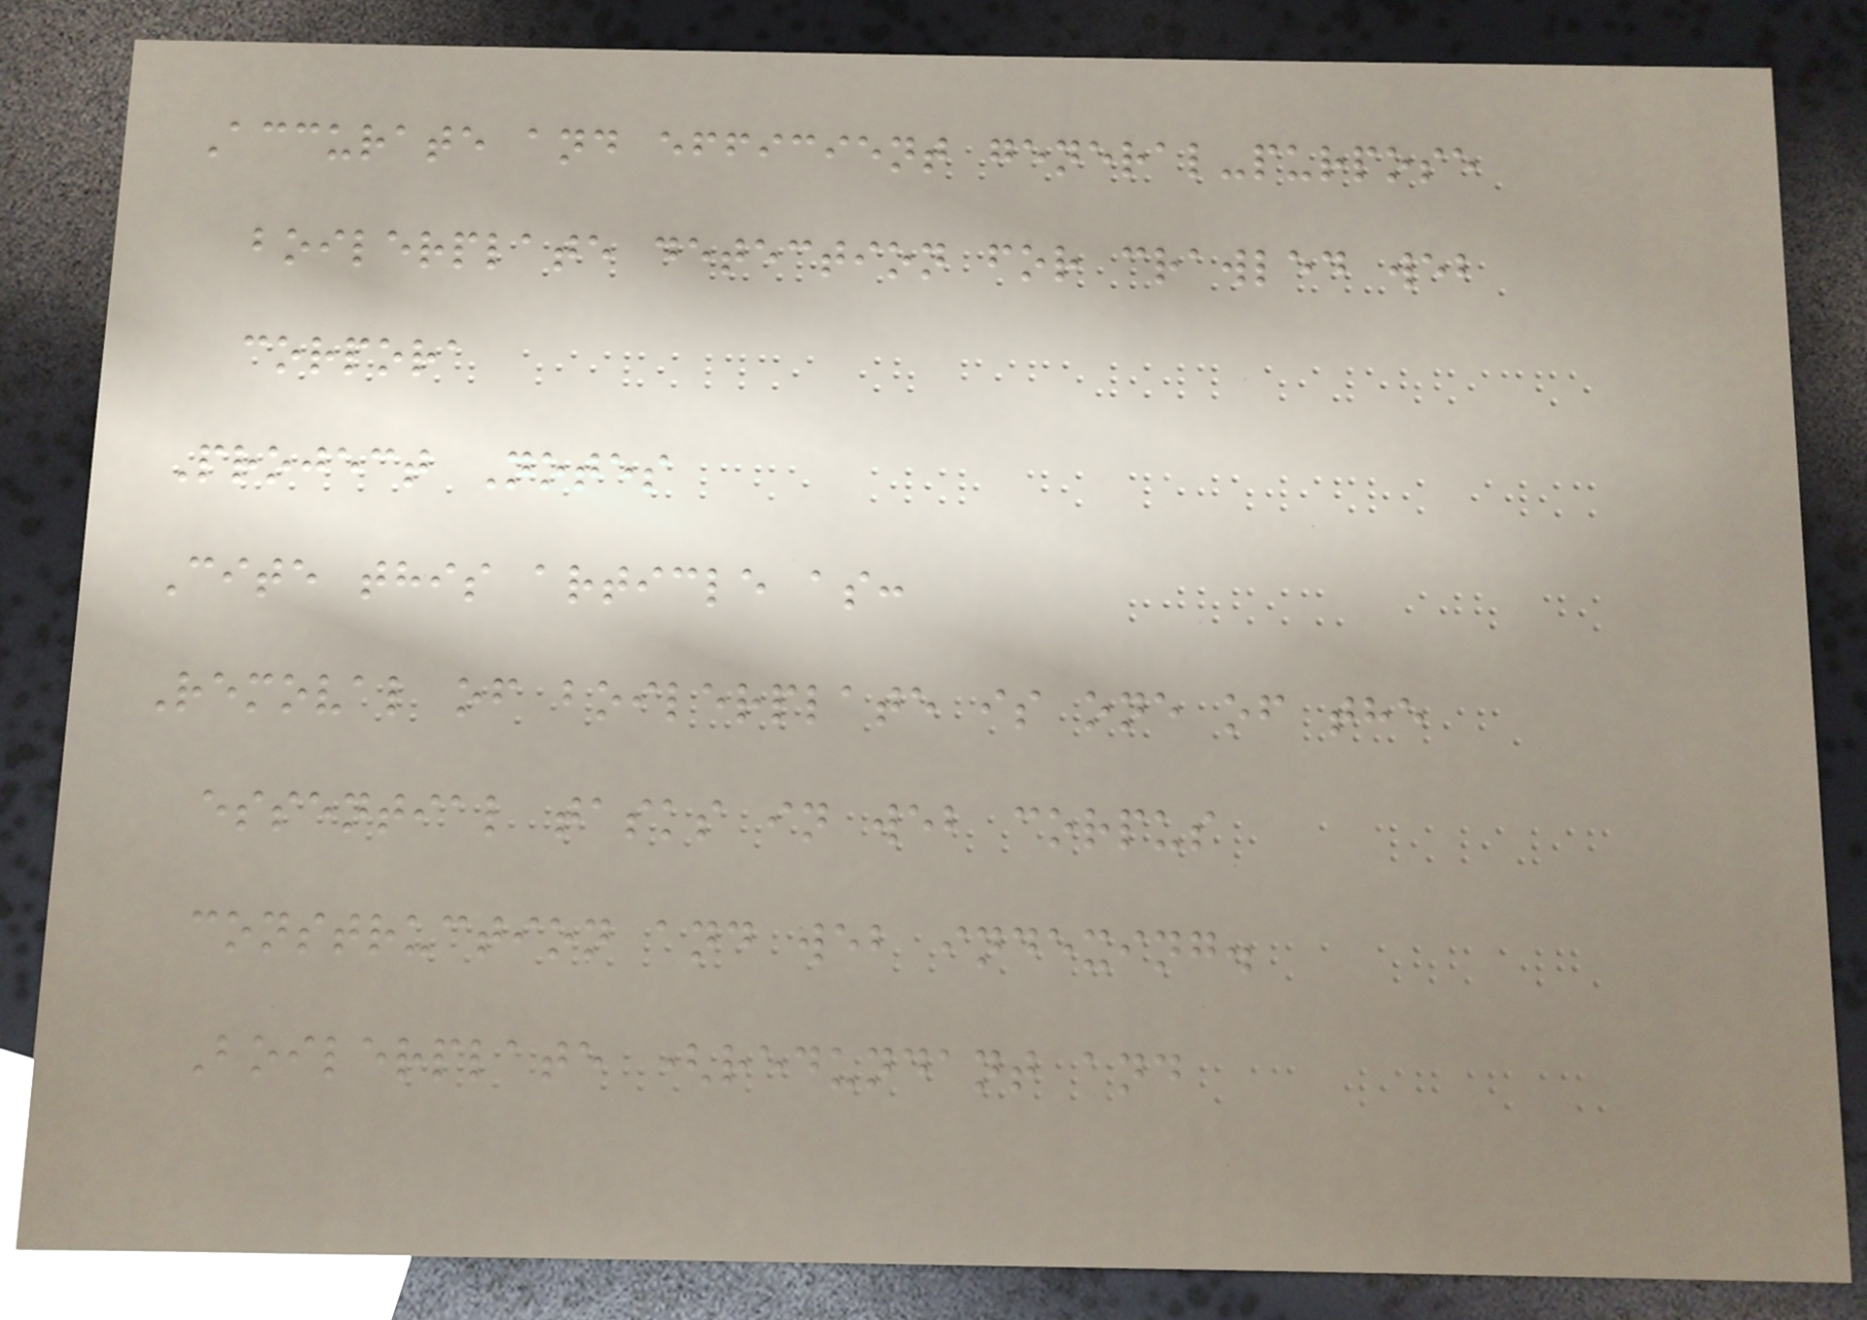Accurate and efficient general-purpose
boilerplate detection for crawled web
corpora
Project Notes
Cite this article as:
Removal of boilerplate is one of the
essential tasks in web corpus
construction and web indexing.
Boilerplate (redundant and
